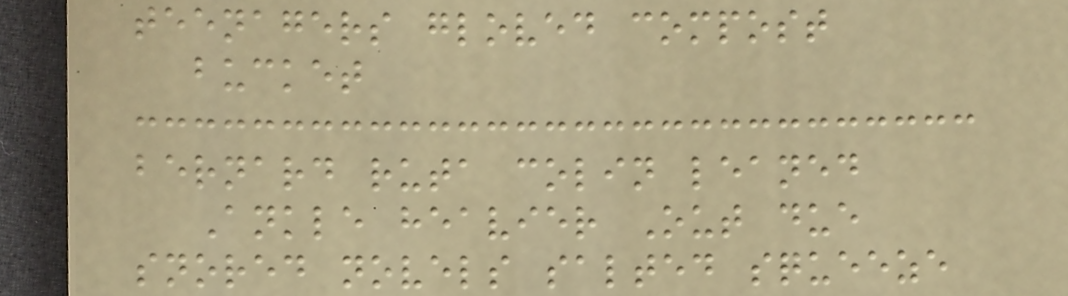teenagers gloved compost
bucket
bernard ruta colin leaned
Ankle heavier Out due
snored novels salted squeeze
